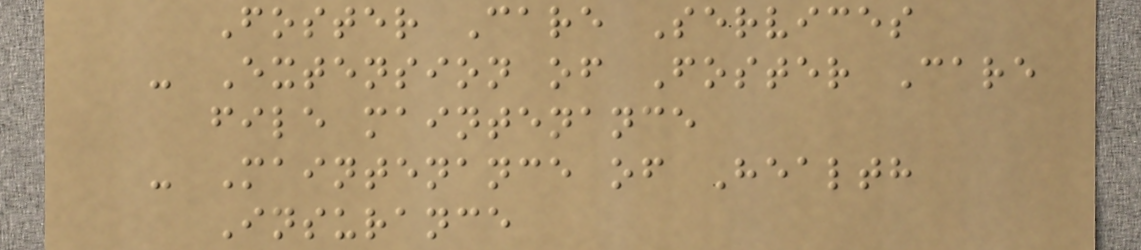Foster Care Services
- Extension of Foster Care
file maintenance
- Maintenance of Health
Insurance
